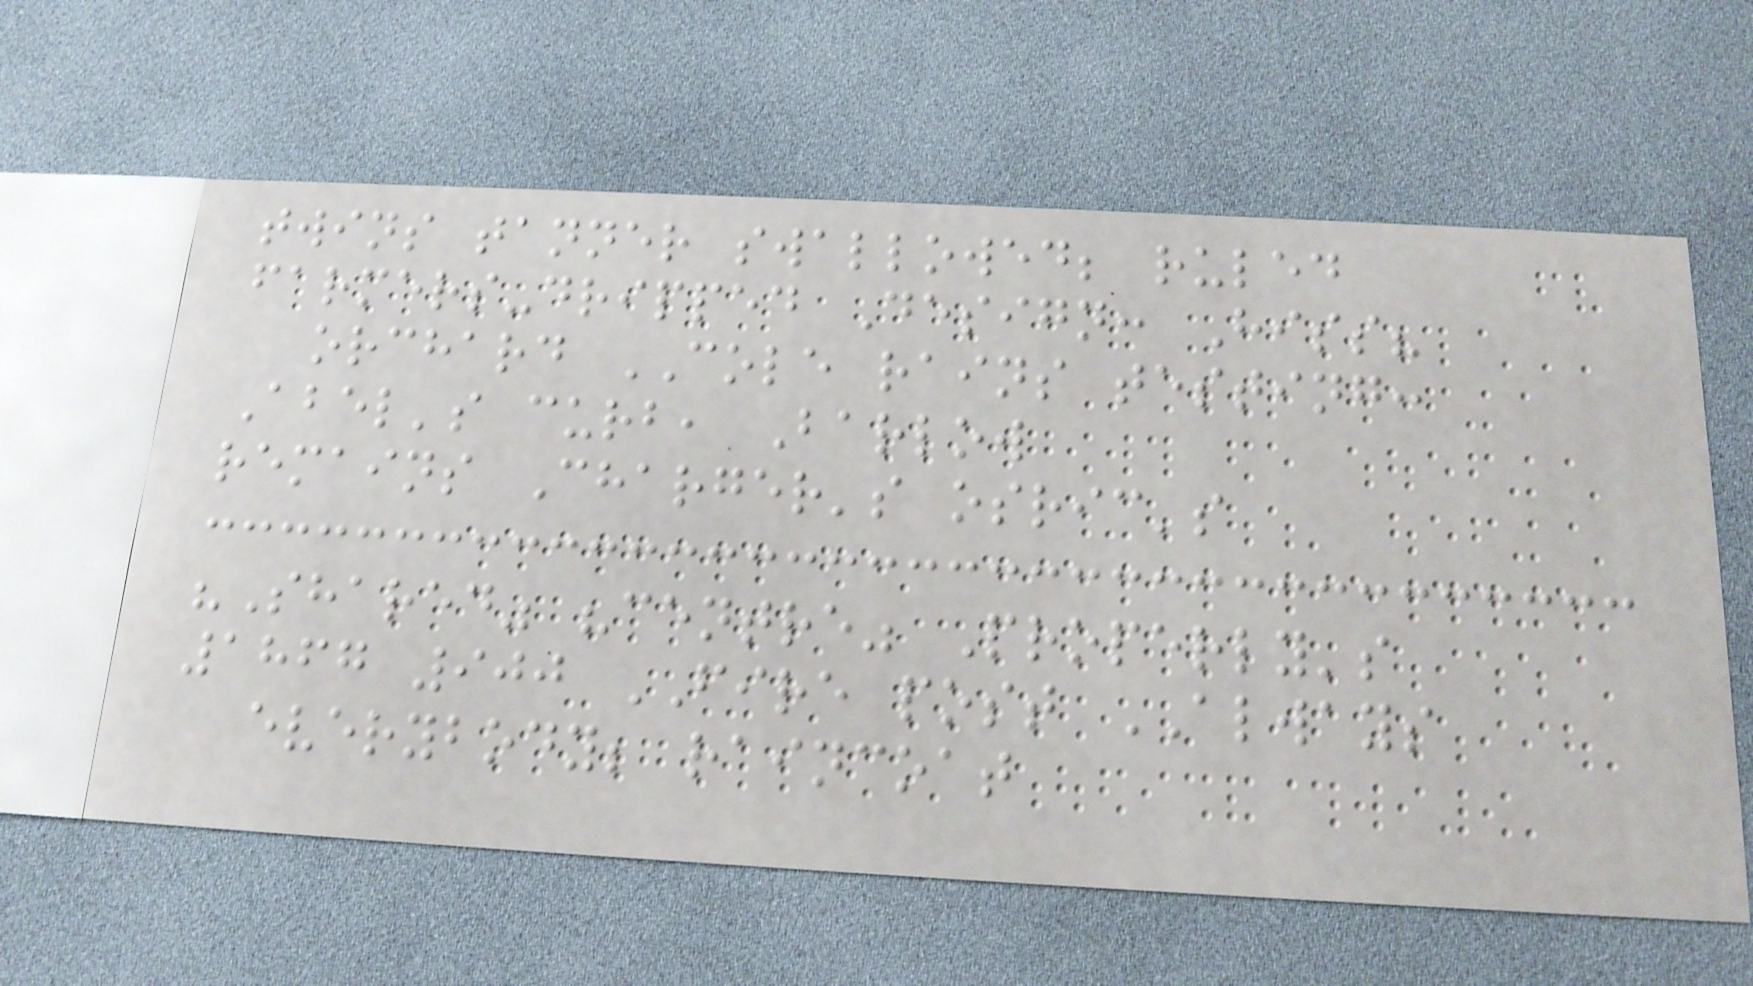twins tanner swallowed; ruled
farmers-dripped Design: Hiss?
orchard COLE rains testing:
Abel's curb, Barlow
remains Charger's osric's
"Shared" "centre" Properly's
1867 900 FIRE post ALWAYS
everybody; raincoat
